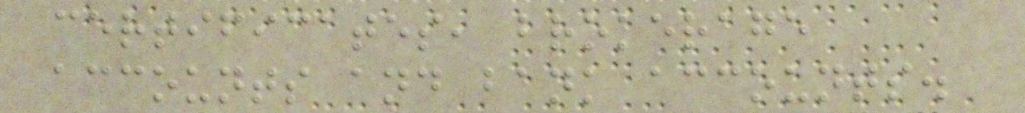certificates, brokerage
accounts and bank accounts.
